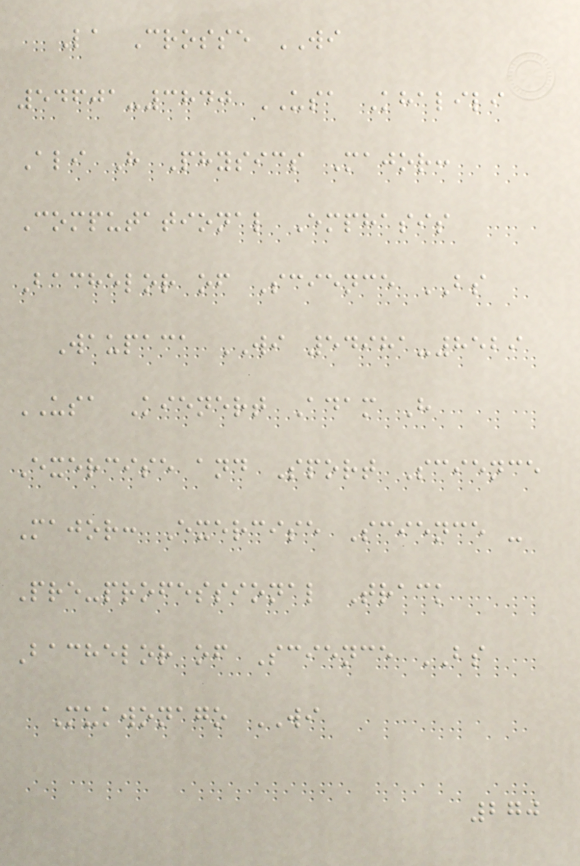La Crosse WI
54601-3840 USA Khalili
Ali H Physics Major:
Computational Emphasis
Bachelor of Science BS
Waupaca WI 54981-8529
USA Kienert Adam H
Exercise and Sport Science
Major: Exercise Science -
Pre-professional Track
Bachelor of Science BS
Mukwonago WI
270
